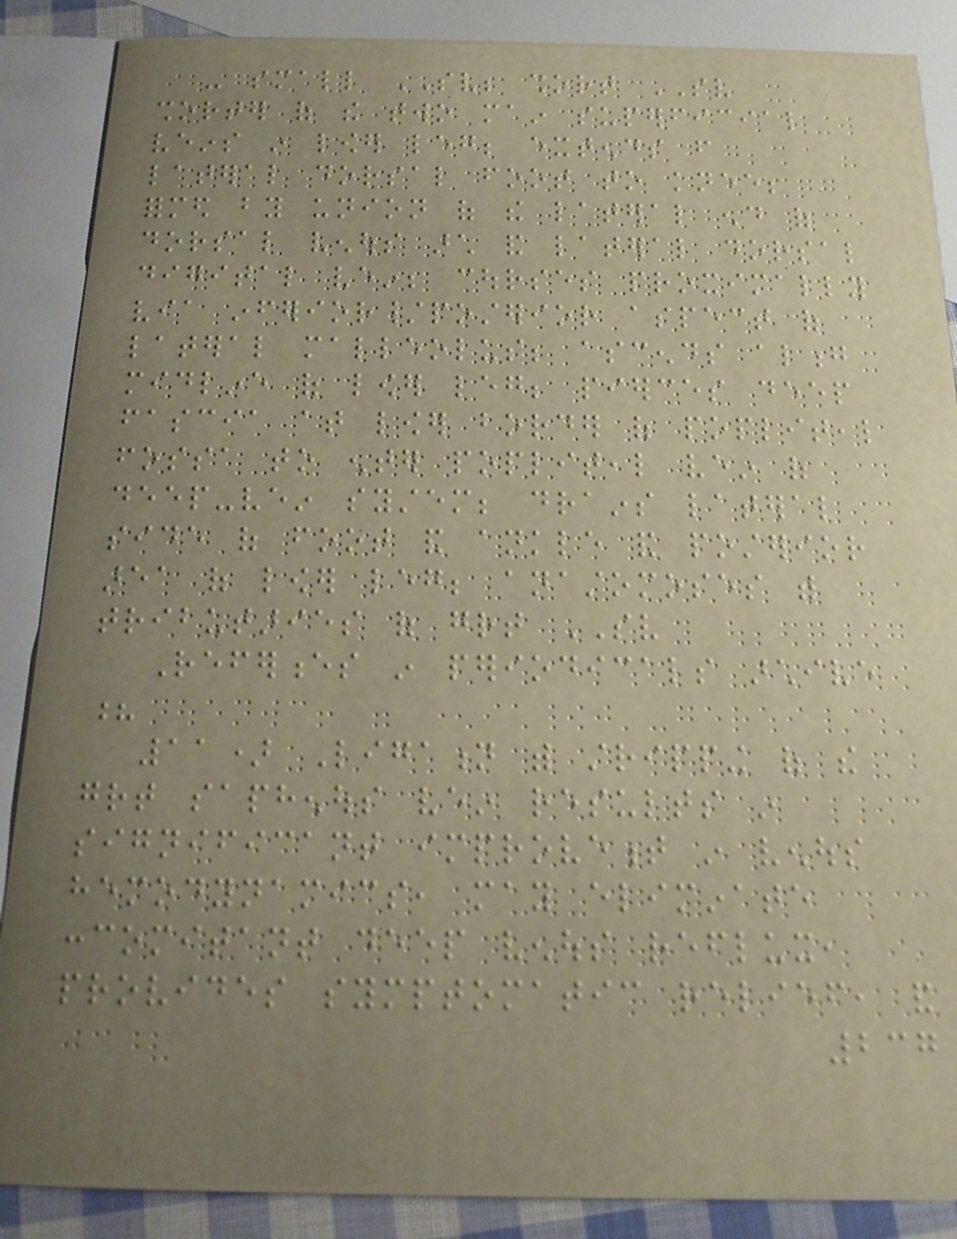- small SV; short SV
shorter of the two main superficial
veins in lower leg; extends from
lateral dorsal foot to knee;
formed by union of the lateral end of
dorsal venous arch and lateral dorsal
digital vein; courses proximally
via inferior/posterior aspect of
lateral malleolus; ascends along
midline of lower leg; pierces deep
fascia at lower border of popliteal
fossa to enter popliteal vein of
deep-vein system; drains lateral
side of foot and ankle and posterior
area of lower leg; anastomoses with
tributaries of great SV
References in periodicals archive
?
11) Ligation with stripping of the
great saphenous vein results in
significant improvement in venous
hemodynamics, may eliminate
concomitant deep venous reflux,
provides symptomatic relief, and
237
